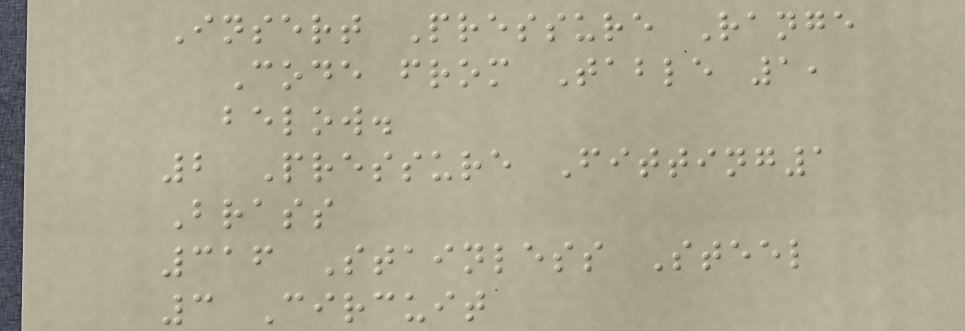Insert Pressure Range
Code from Table 1,
below.
2 Pressure Fitting1
Brass
316 Stainless Steel
3 Circuit
